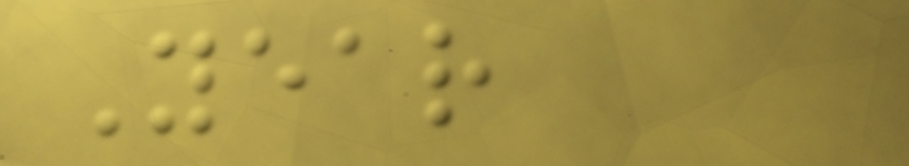Year
